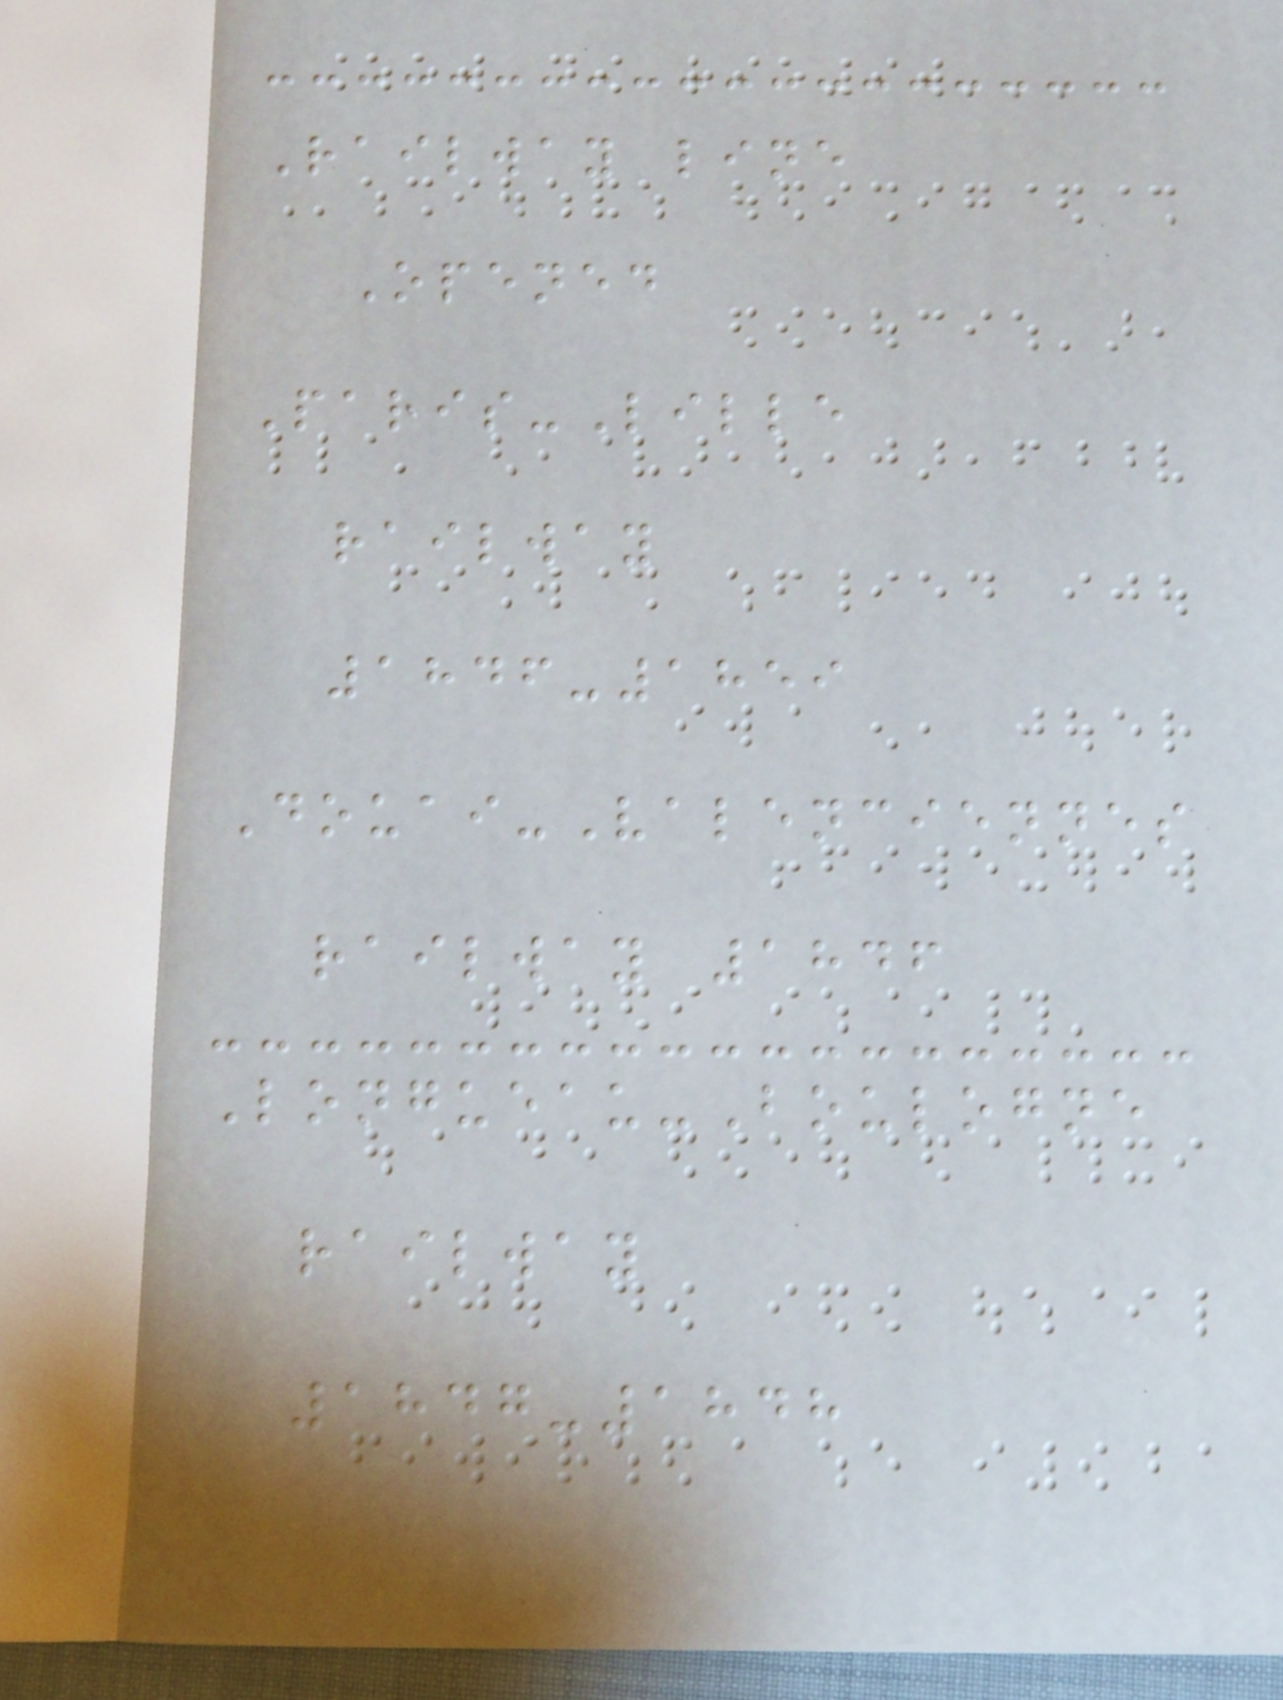Railway line
Opened
Paris-Lille
railway
1846-1859
Douai-Valenciennes
railway 1846
Longueau-Boulogne
railway
1847-1848
